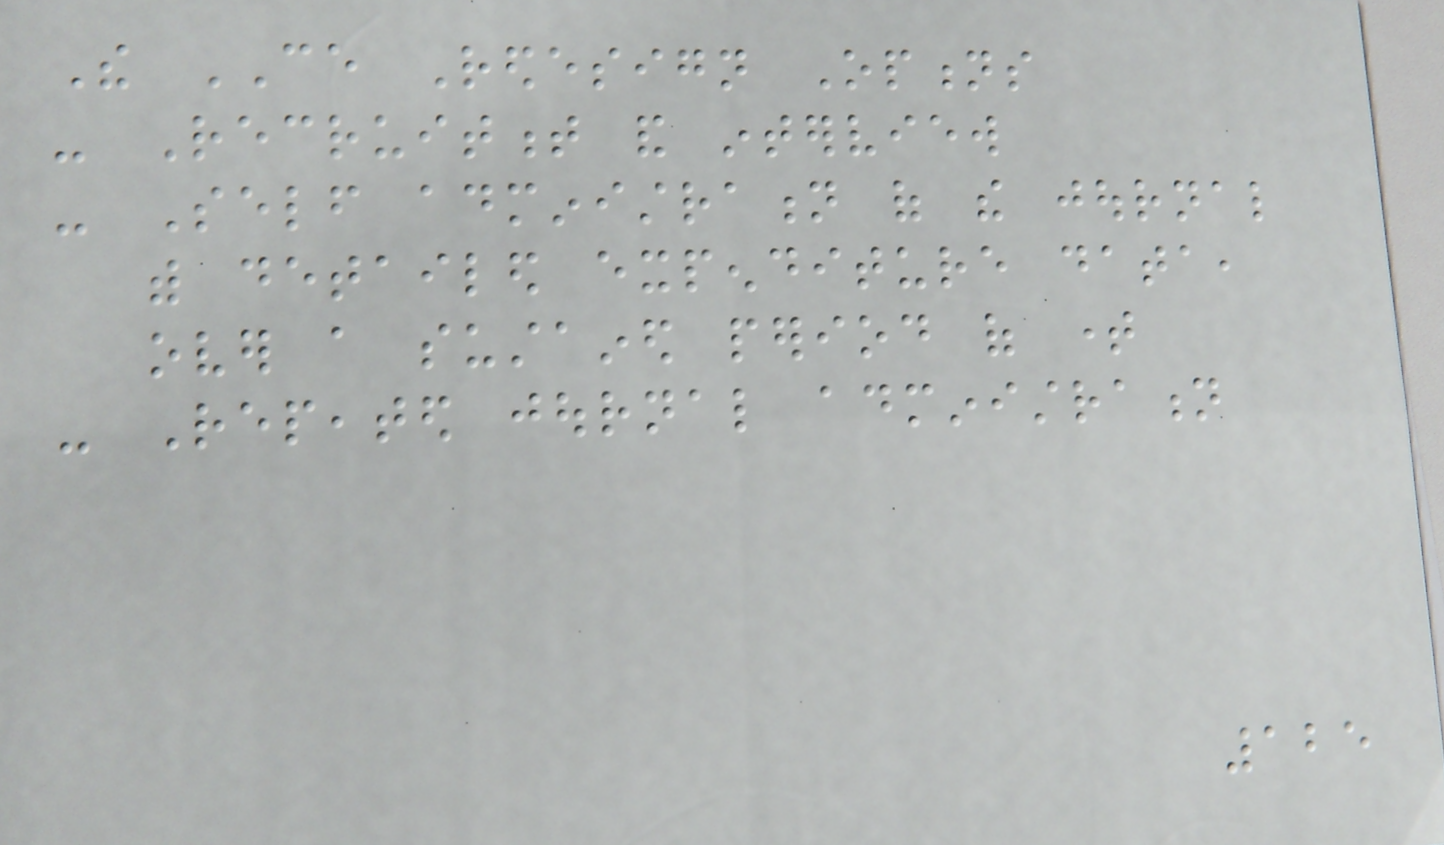The CE Redesign Options
- Recruitment and interview
- Self administration of the journal
with detailed expenditure data,
over a sustained period of time
- Repeated journal administration
125
